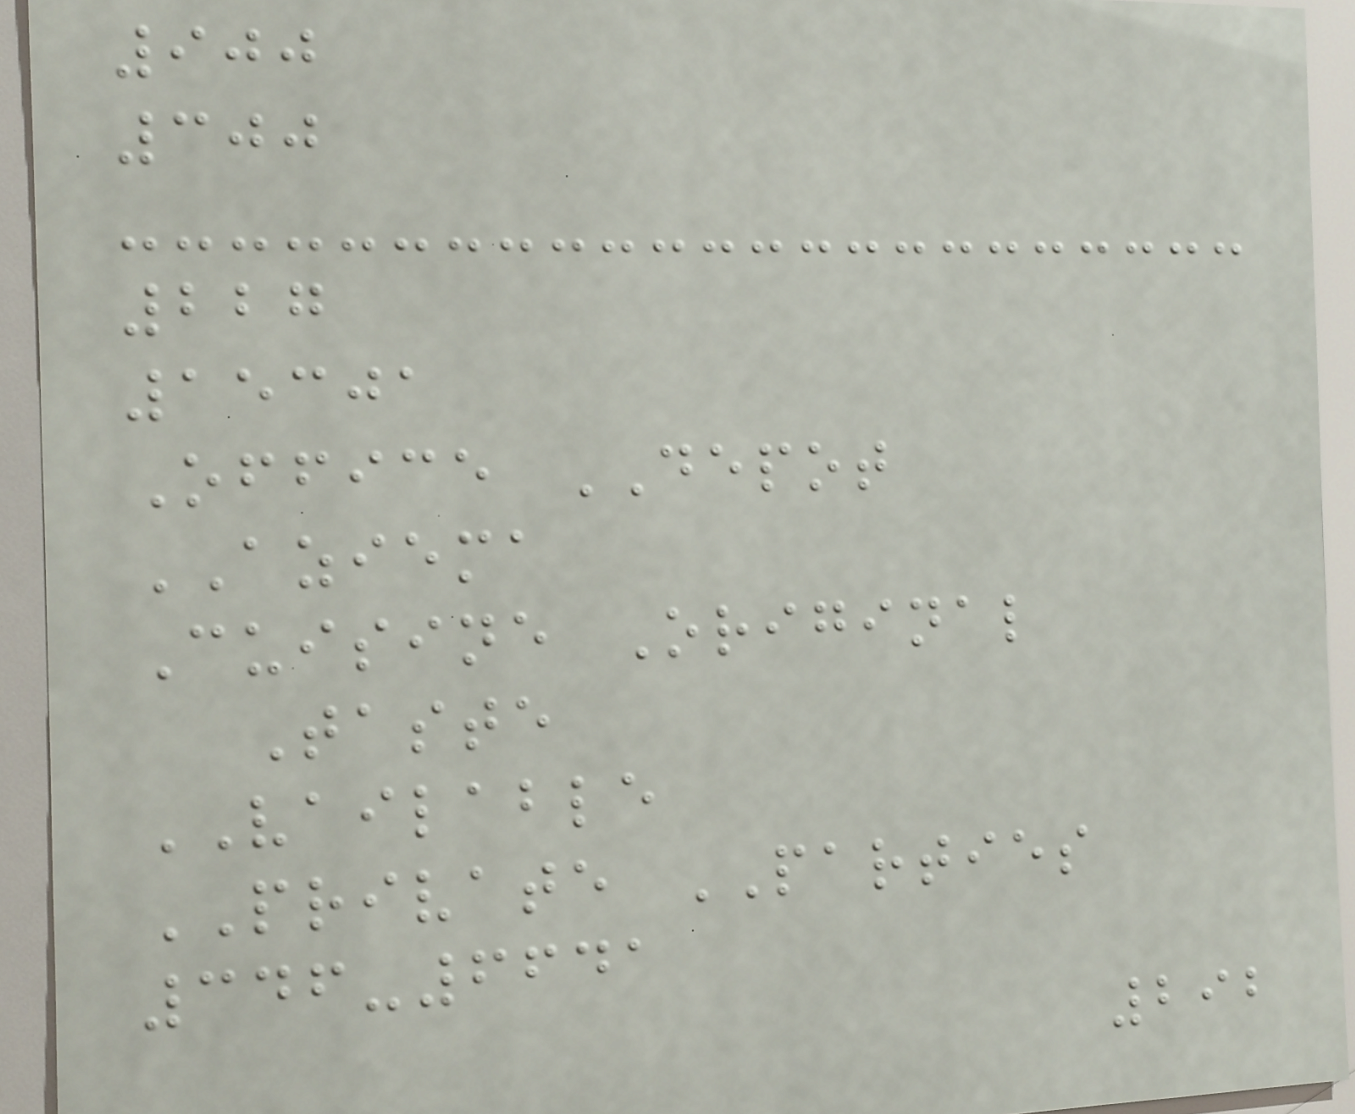900
300
227
15301
Office DEPOT
AZIEMA
Cuisine Original
Taste
VAILABLE
PRIVATE PARTIES
346-6641
292
